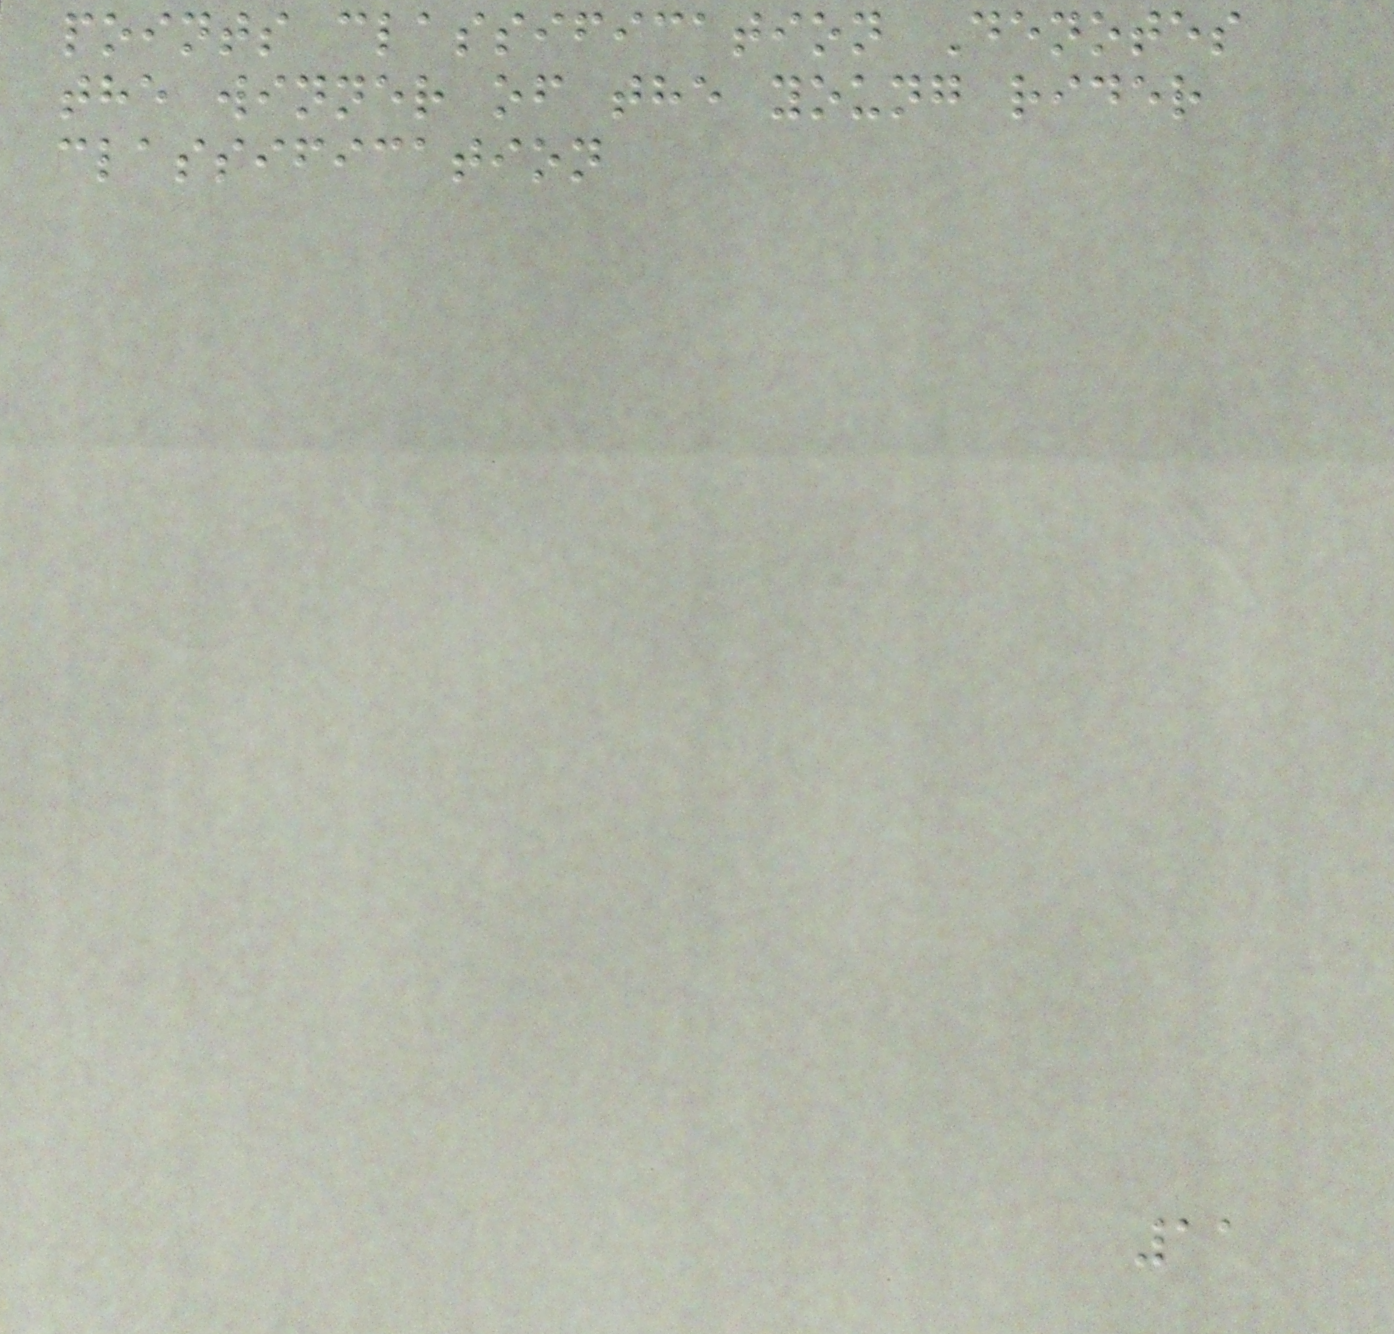points classification Denotes
the winner of the young rider
classification
11
